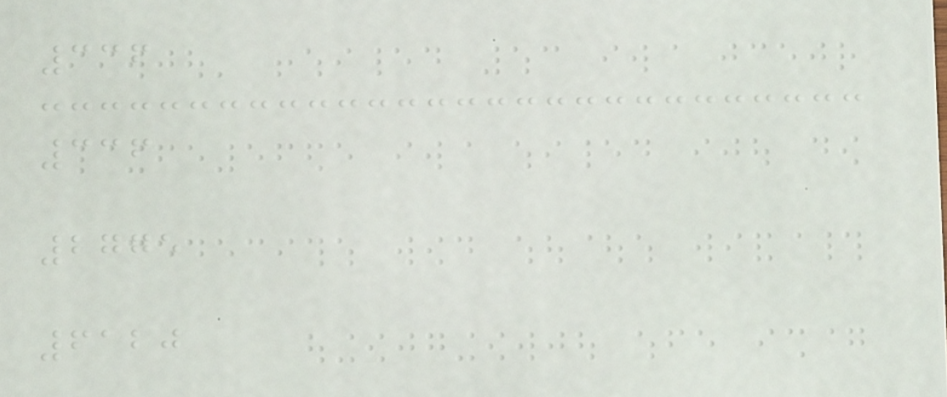336
336
2775
6120
